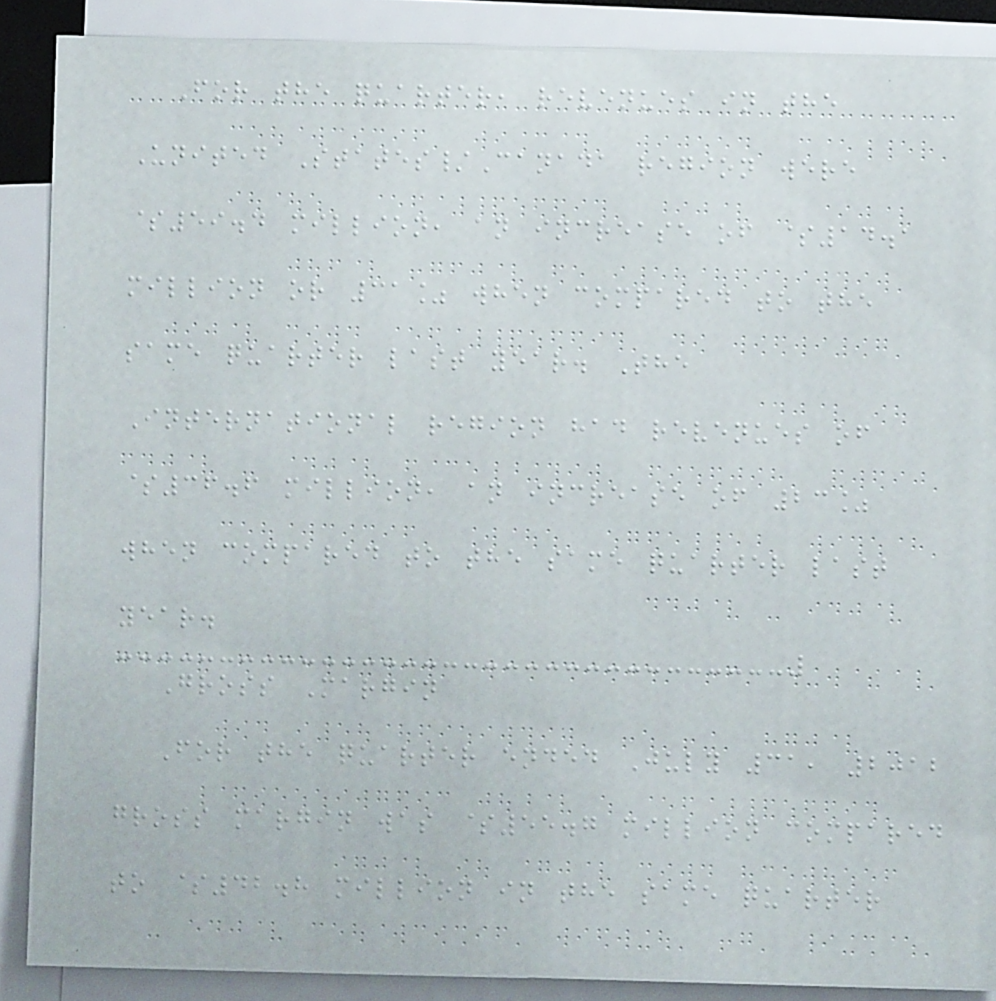For the quarter, revenues in the
United States/Canada region were
$59.4 million, an increase of $14.1
million or 31% when compared to the
same quarter last year. The
International region had revenues of
$36.6 million, an increase of 23%
when compared to the same quarter last
year.
Gross Margin
For the quarter ended July 31, 2012
gross margin was $55.7 million compared
to $42.8 million in the same quarter
